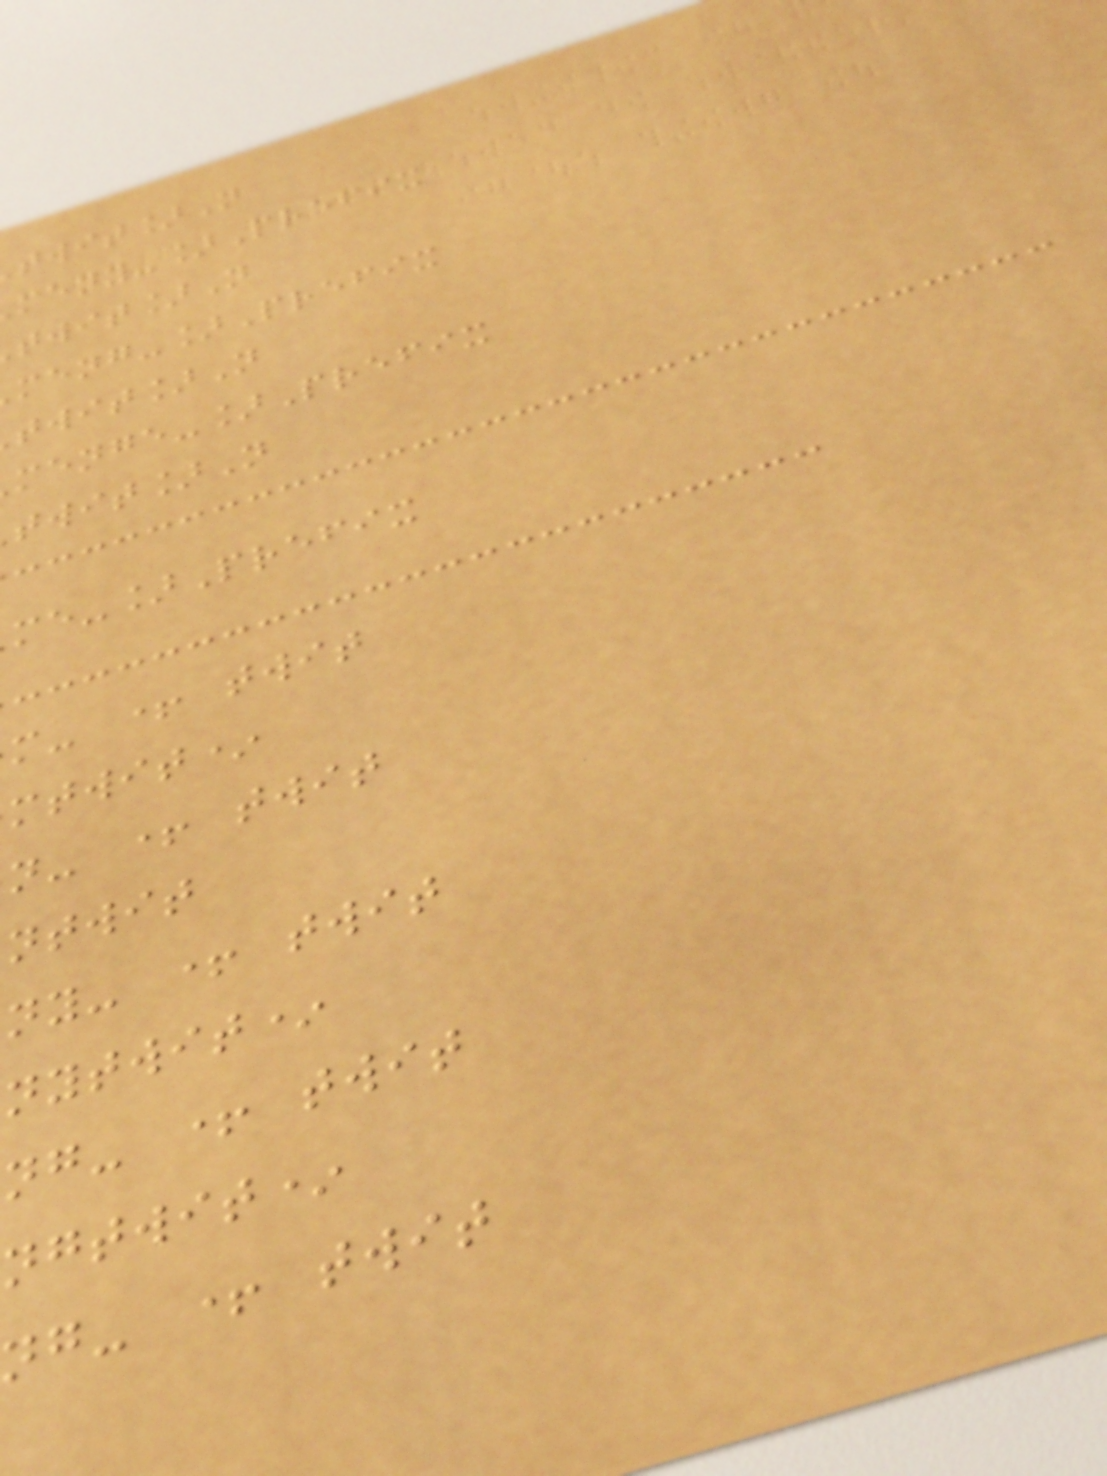twit]N
meny-]Prefix
twit]N
meng-]Prefix
twit]N
menge-]Prefix
twit]N
me-]Prefix
m- + twit
mtwit*
n- + twit
ntwit
ny- + twit
nytwit*
ng- + twit
ngtwit*
ng- + twit
